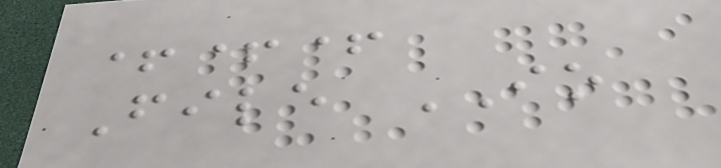+++
File IO
